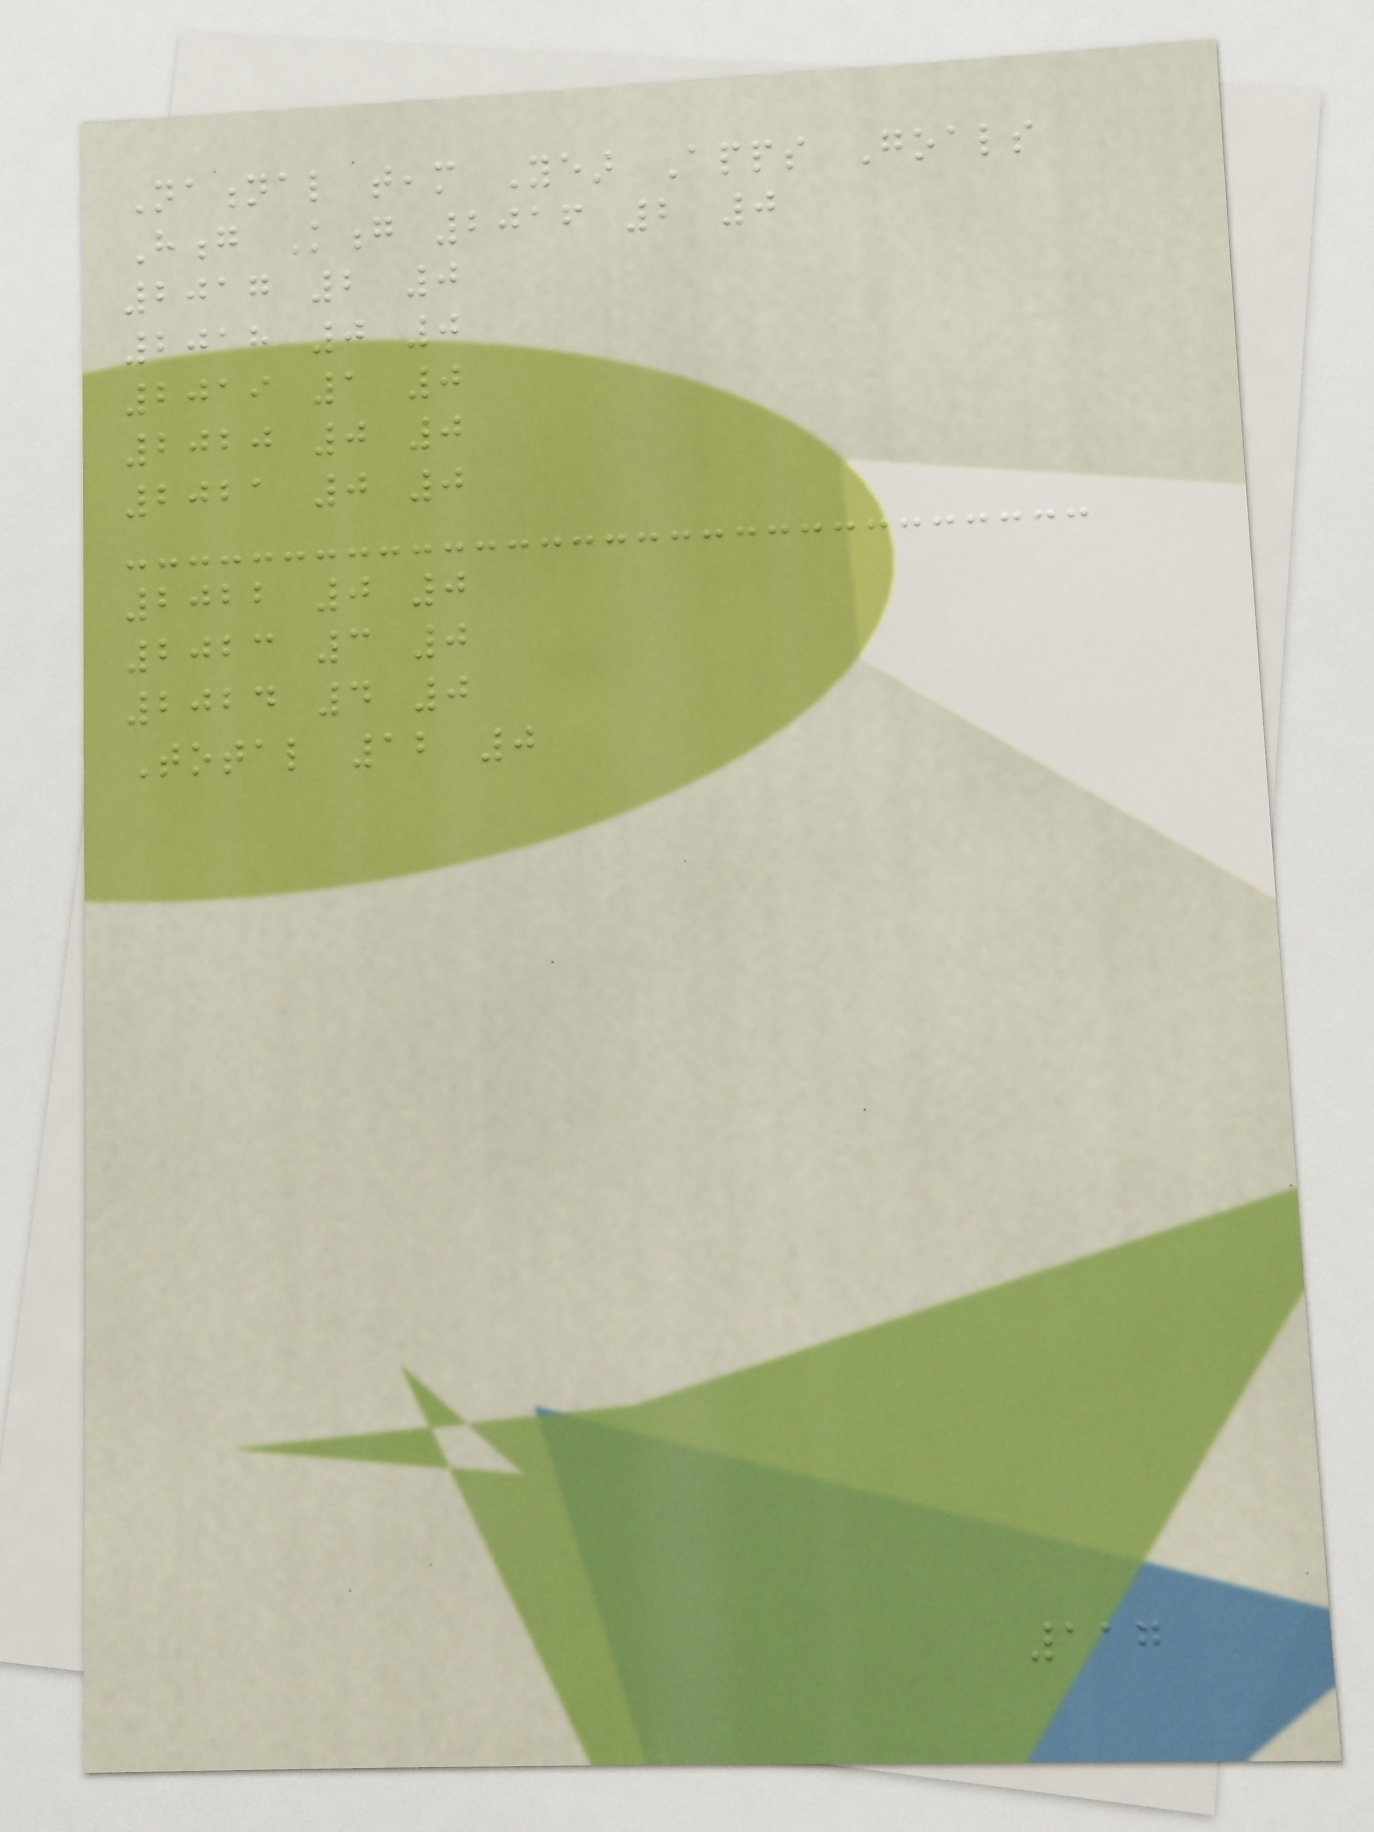National team Year Apps Goals
Hong Kong 2016 2 0
2017 2 0
2018 0 0
2019 1 0
2020 0 0
2021 0 0
2022 0 0
2023 3 0
2024 4 0
Total 12 0
117
